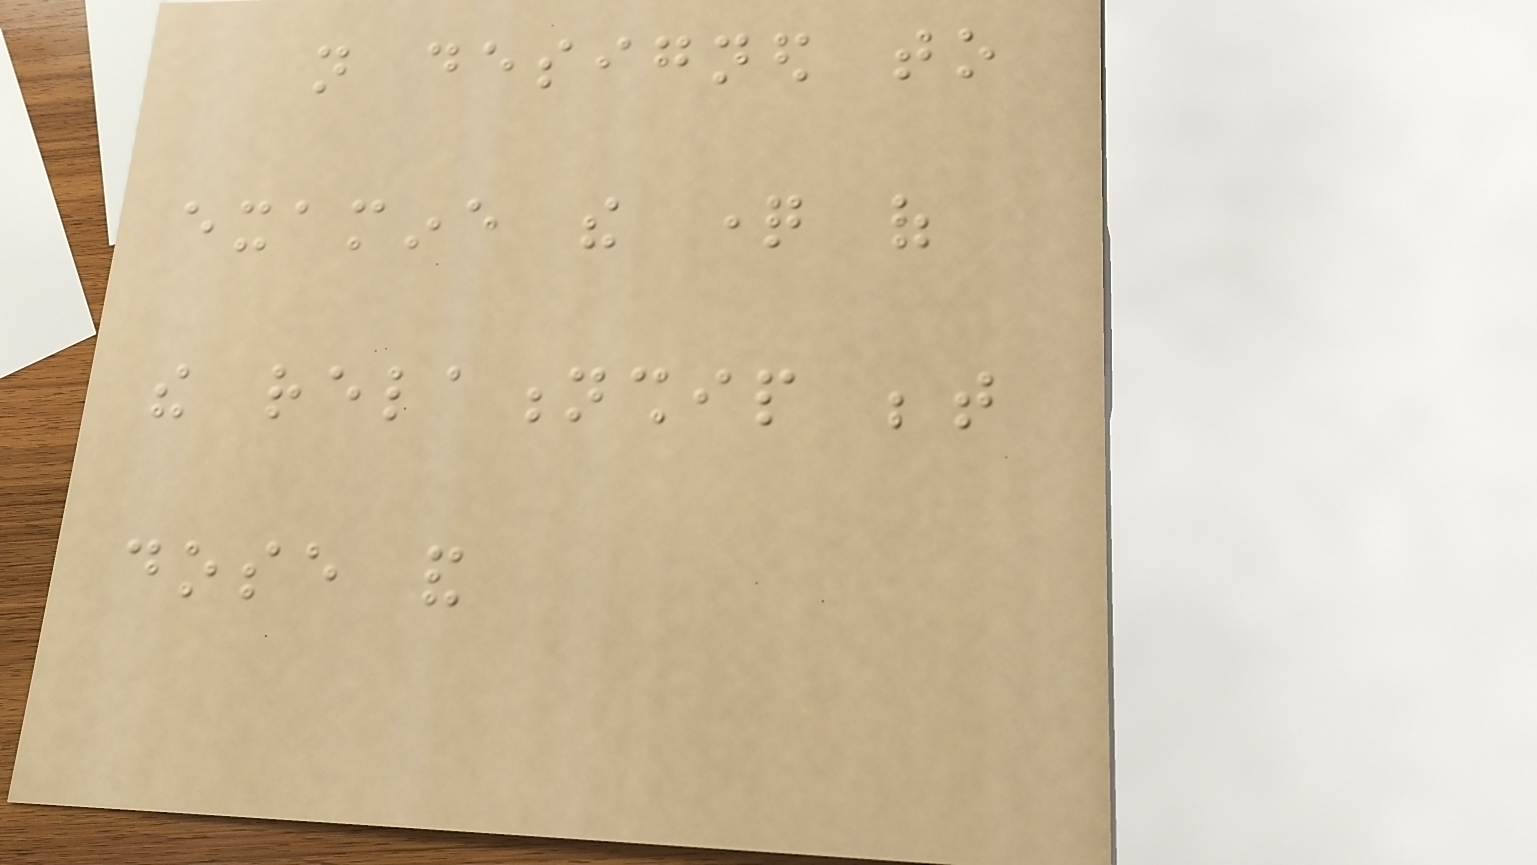not designed to
examine the question of
the relationship between
dose and
